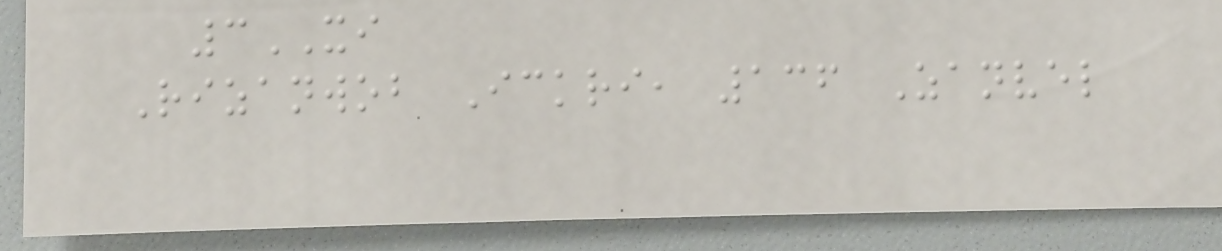3XI
Rizanwob Ickri, 136 Zanvel
